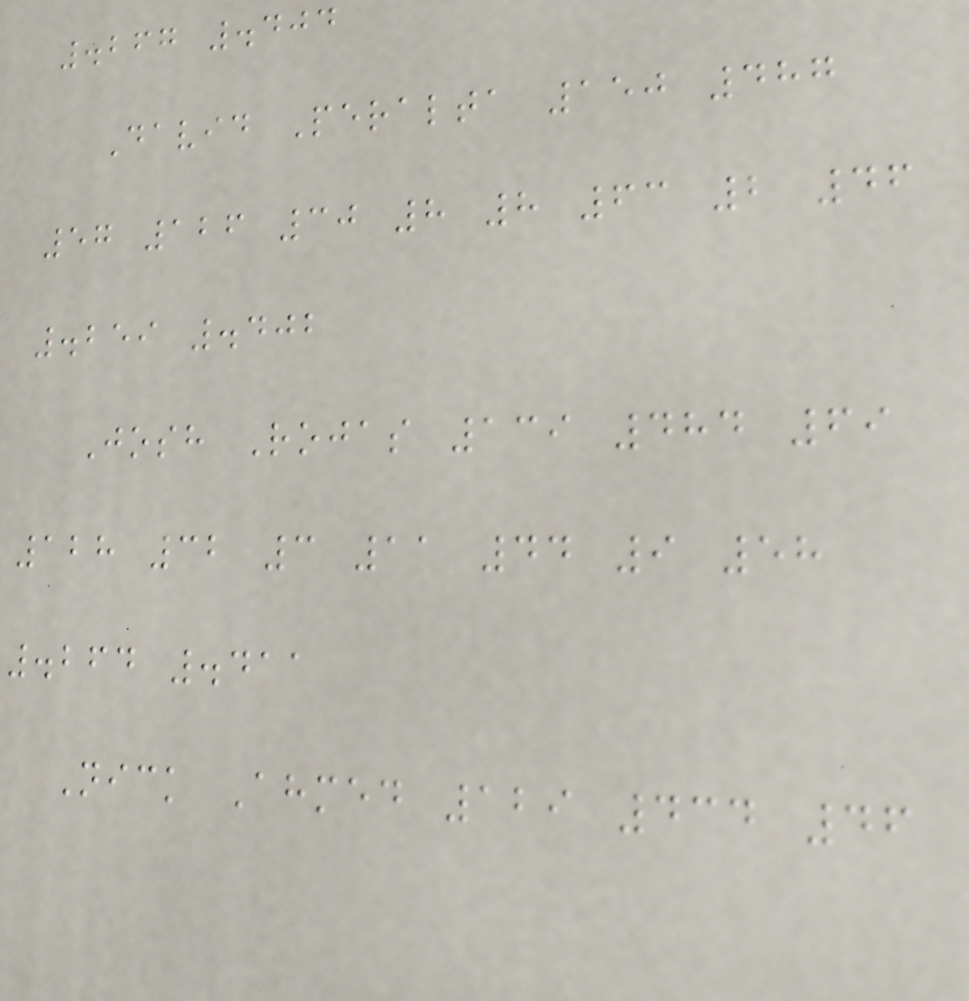.267 .404
David Peralta 150 487
57 126 30 8 8 63 2 46
.259 .402
Josh Rojas 139 484 69
128 32 3 11 44 9 58
.264 .411
Nick Ahmed 129 434 46
